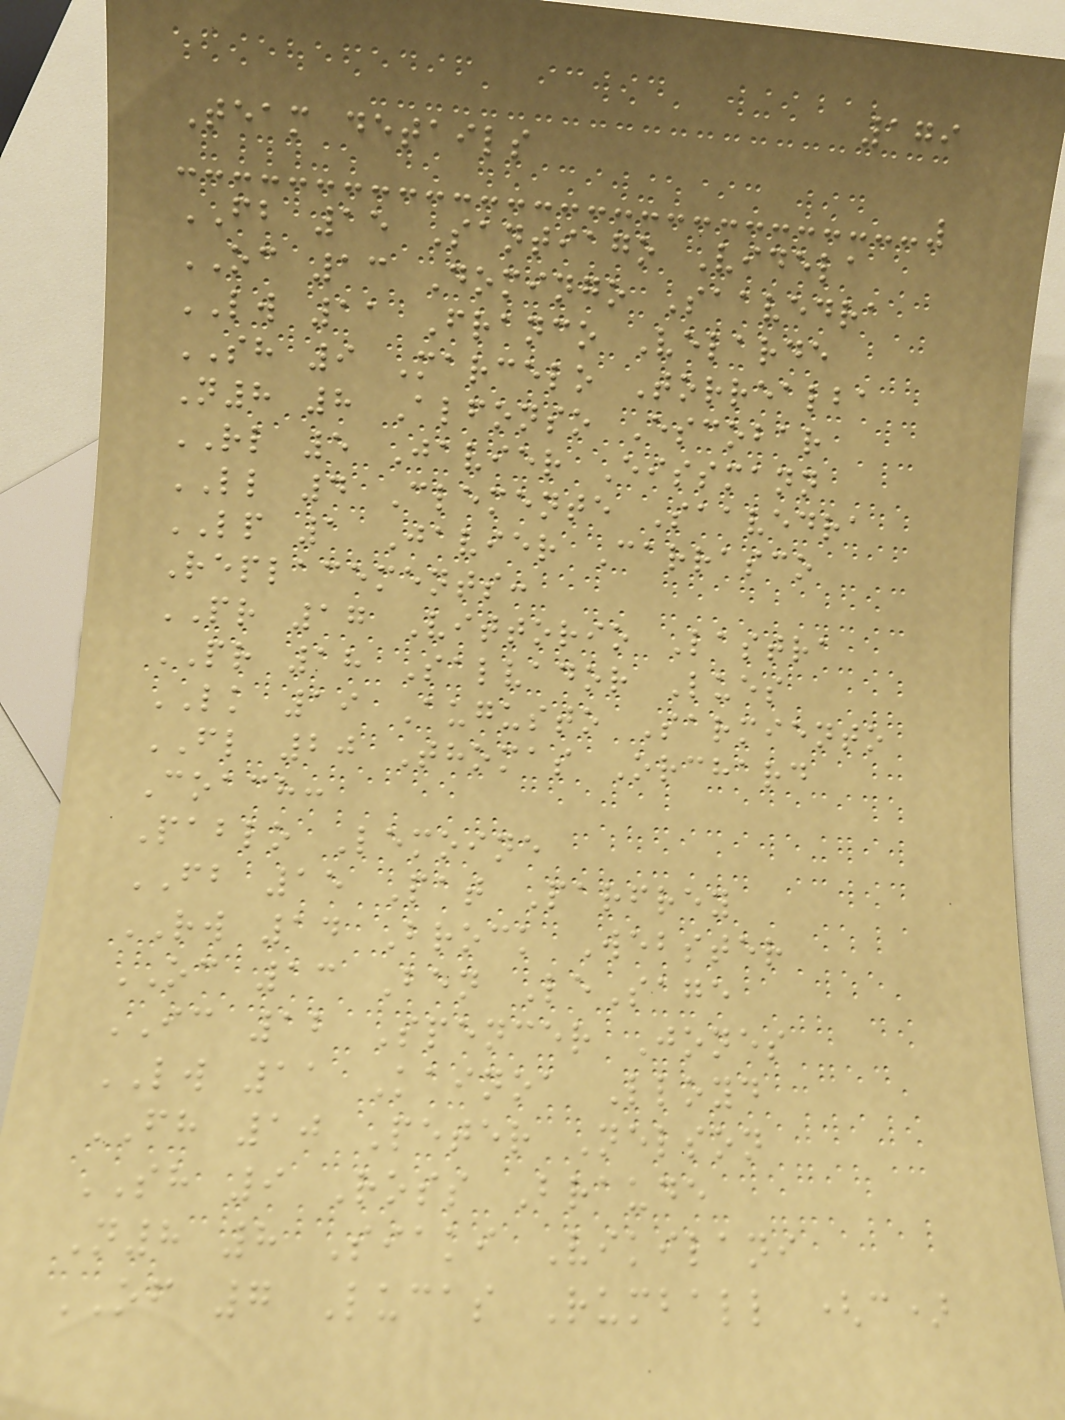179
Team details
FB 15 Santiago Videla
OC 13 Domingo Saavedra
LW 11 Franco Velarde
SH 9 Marcelo Torrealba
N8 8 Alfonso Escobar
RL 5 Javier Eissmann
LL 4 Clemente Saavedra
LP 1 Javier Carrasco
Replacements:
PR 17 Vittorio Lastra
PR 18 Salvador Lues
LK 19 Augusto Sarmiento
FL 20 Thomas Orchard
Coach:
Pablo Lemoine
FB 15 Pat Parfrey
RW 14 Brock Webster
OC 13 Ben LeSage
IC 12 Spencer Jones
LW 11 Kainoa Lloyd
FH 10 Peter Nelson
SH 9 Ross Braude
N8 8 Siaki Vikilani
OF 7 Lucas Rumball (c)
